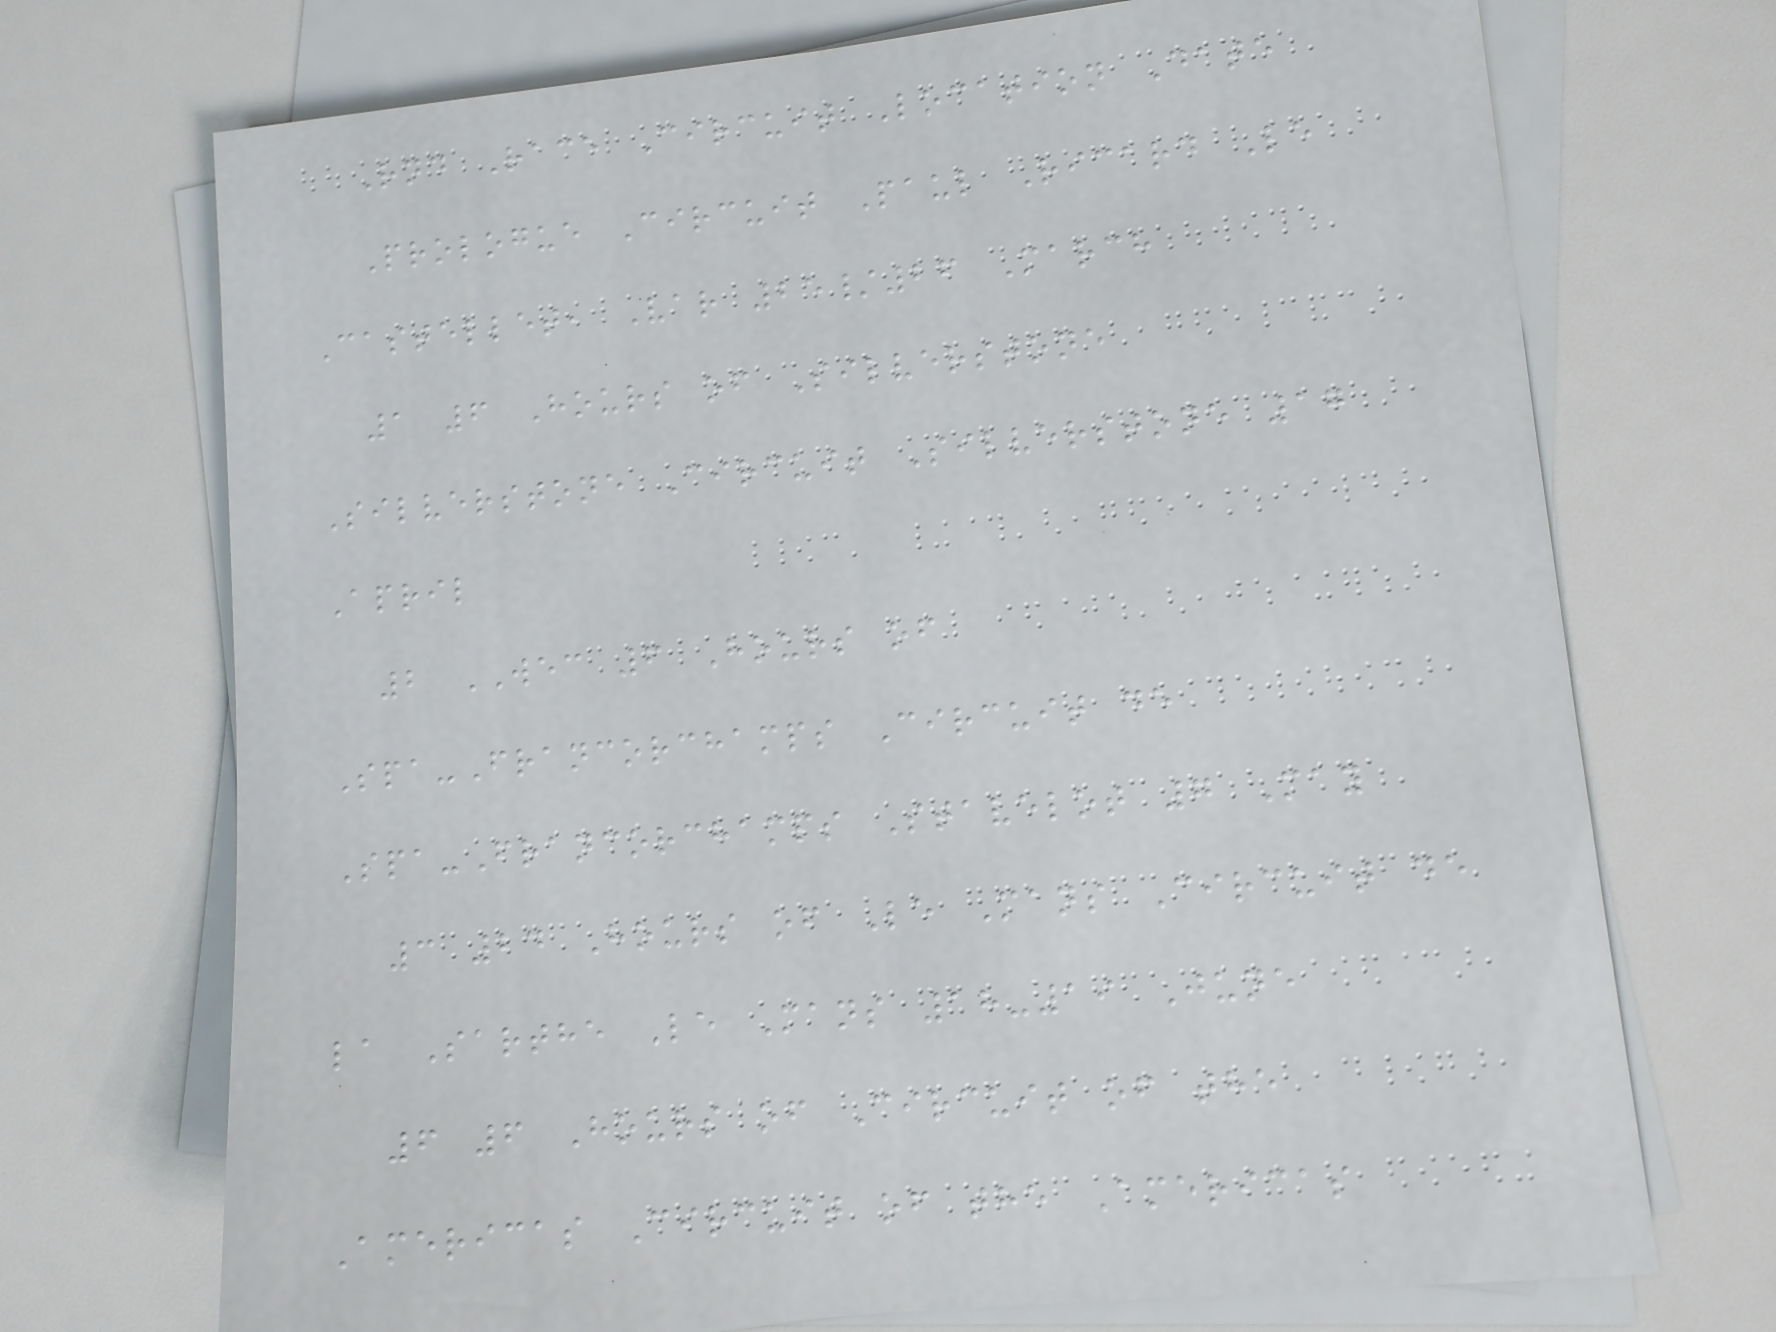Rnd Race Circuit Location Date
Prologue Circuit Paul Ricard Le
Castellet, Var 25/26 March
1 6 Hours of Silverstone
Silverstone Circuit Silverstone 17
April
2 WEC 6 Hours of
Spa-Francorchamps Circuit de
Spa-Francorchamps Stavelot 7 May
3 24 Hours of Le Mans Circuit de
la Sarthe Le Mans 18-19 June
6 6 Hours of Circuit of the
Americas Circuit of the Americas
